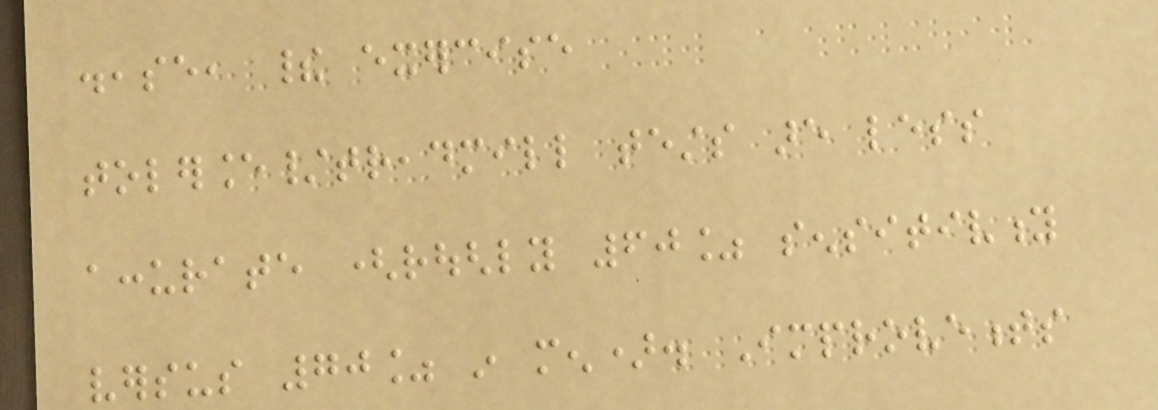disease, their exercise
tolerance/treadmill tests are less
accurate (roughly 60% sensitivity
versus 70% in men). Improvements
